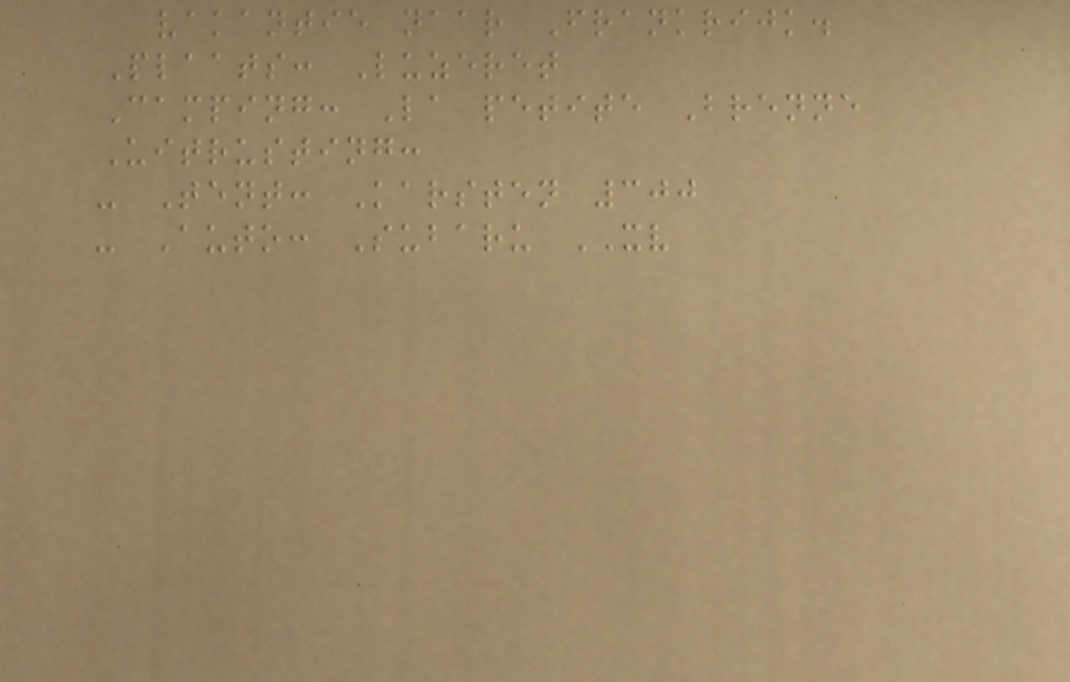vakantie naar Frankrijk.
Plaats: Luzeret
Camping: La petite Brenne
Uitrusting:
- Tent: Karsten 300
- Auto: Subaru XV
